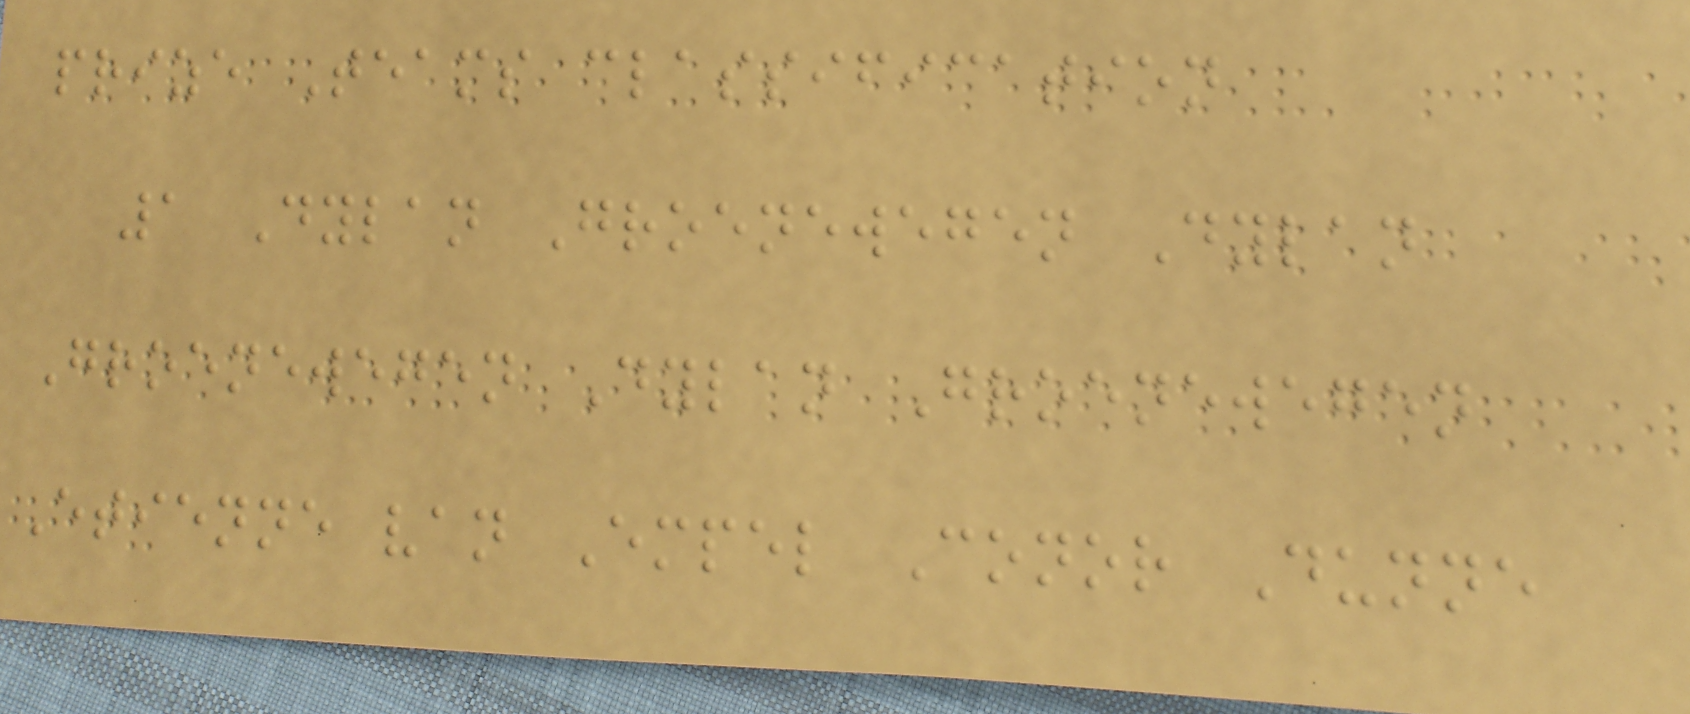prize Teams classification
1 Dylan Groenewegen Dylan
Groenewegen Dylan Groenewegen
Etienne van Empel Conor Dunne
